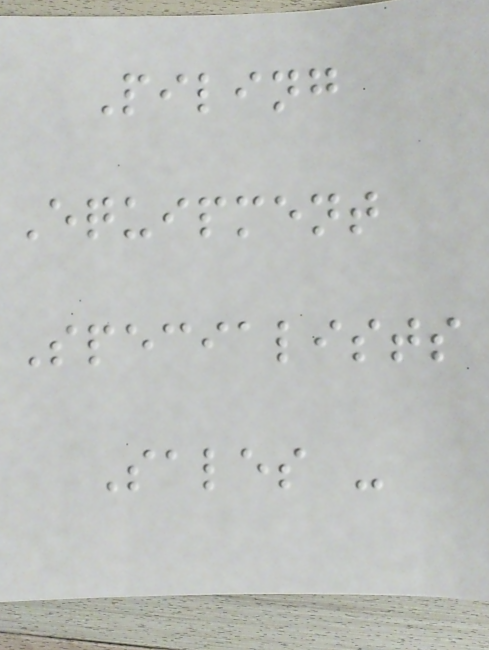Piling
Equipment
Specialists
Sales -
